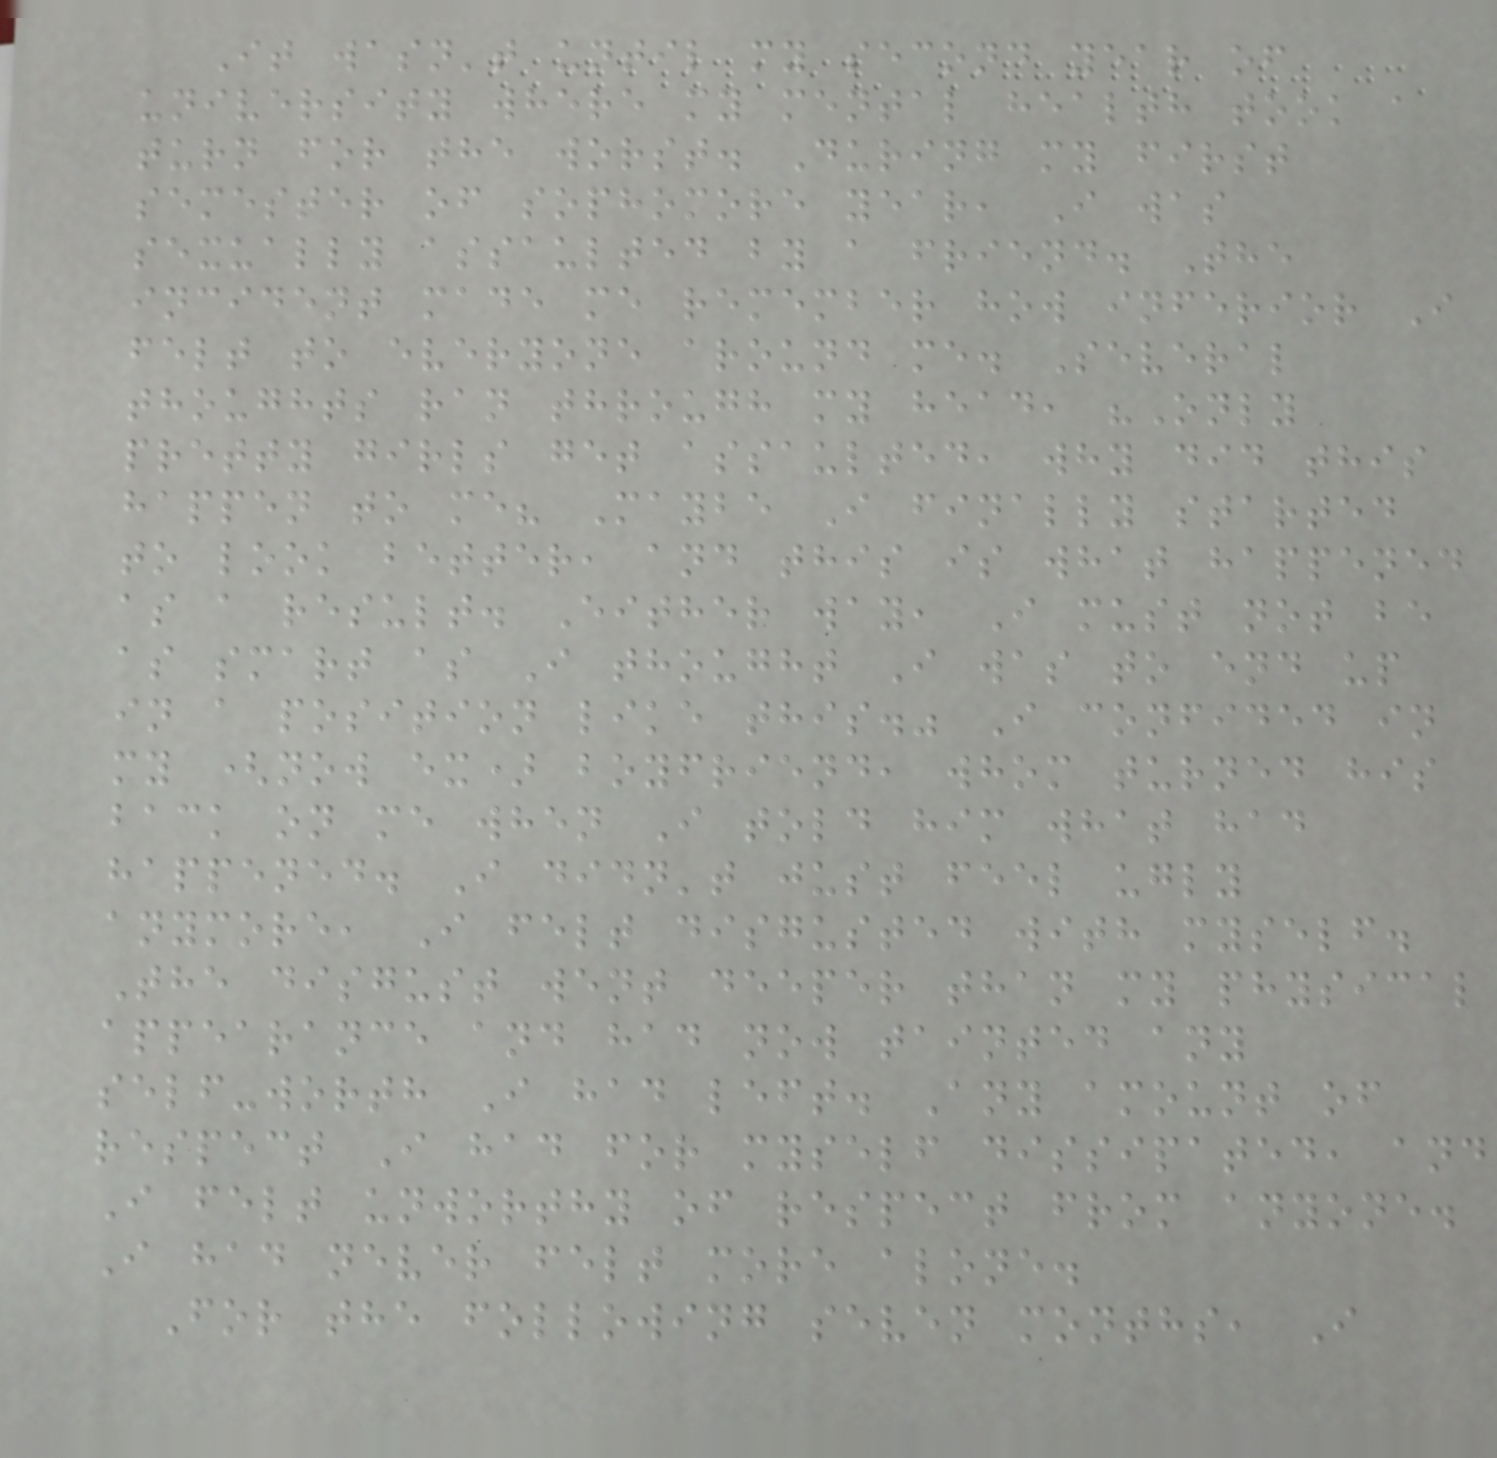It wasn't until my second year of
university where my mental health took a
turn for the worst. During my first
semester of sophomore year, I was
sexually assaulted by a friend. The
incident made me remember how inferior I
felt to everyone around me. Several
thoughts ran through my head, "Only
pretty girls get assaulted, why did this
happen to me? Maybe I finally started
to look better, and this is what happened
as a result. Either way, I must not be
as smart as I thought I was to end up
in a position like this." I confided in
my (now ex) boyfriend, whom turned his
back on me when I told him what had
happened. I didn't just feel ugly
anymore, I felt disgusted with myself.
The disgust went deeper than my physical
appearance and had now tainted any
self-worth I had left. Any amount of
respect I had for myself dissipated, and
I felt unworthy of respect from anyone.
I had never felt more alone.
For the following seven months, I
